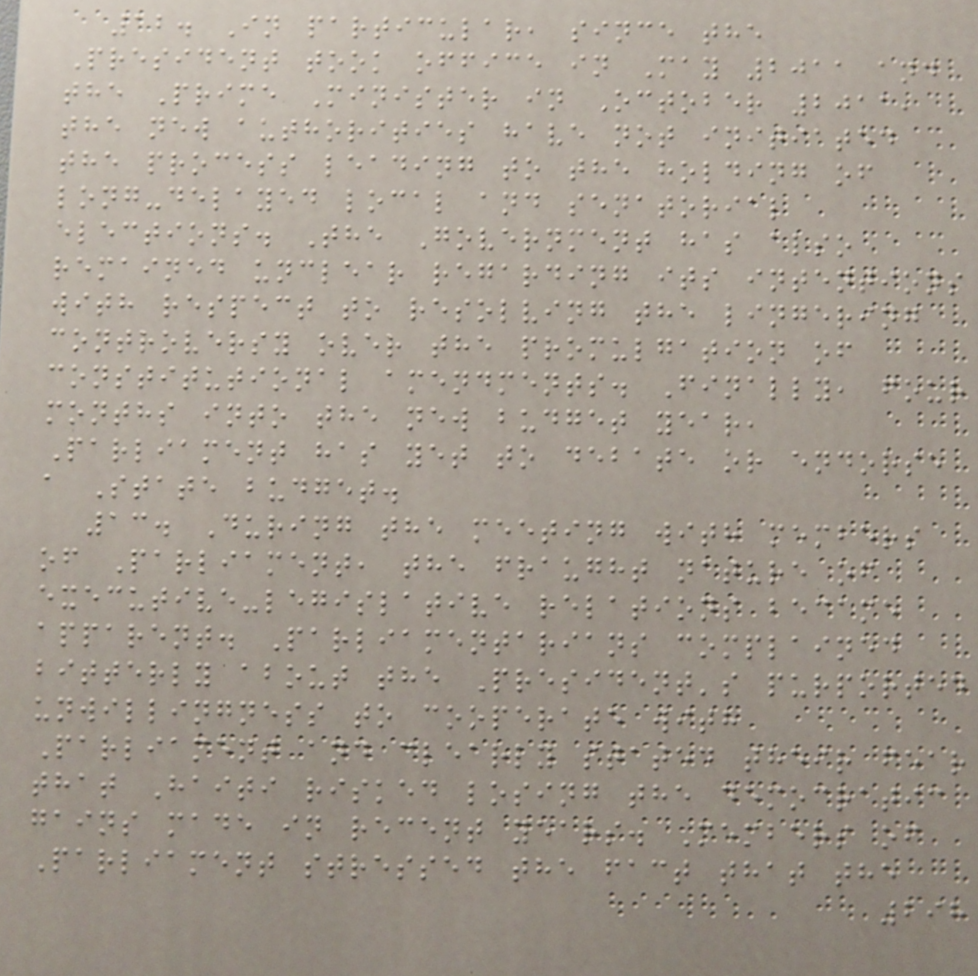12. In particular, since the
President took office in May 2011 and
the Prime Minister in October 2011,
the new authorities have not initiated
the process leading to the holding of
long-delayed local and senatorial
elections. The Government has also
remained unclear regarding its intentions
with respect to resolving the lingering
controversy over the promulgation of
constitutional amendments. Finally, four
months into the new budget year,
Parliament has yet to debate or endorse
a State budget.
13. During the meeting with members
of Parliament, the fraught nature of
executive-legislative relations became
apparent. Parliamentarians complained
bitterly about the President's purported
unwillingness to cooperate with
Parliament and clearly stated their fear
that Haiti risked losing the democratic
gains made in recent years. Members of
Parliament stressed the fact that the
298
